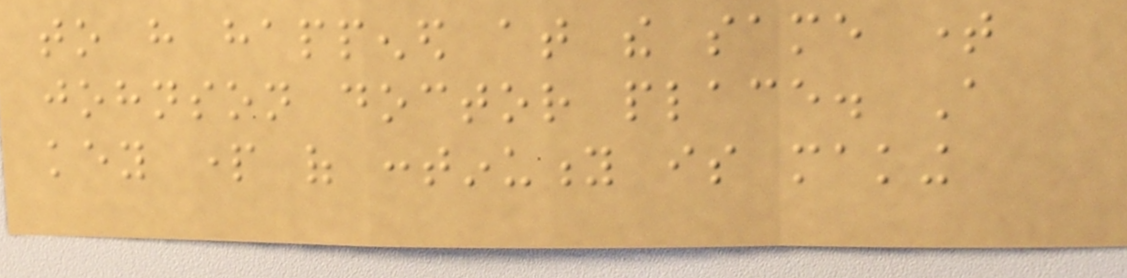to have happened at the same time
johnson doctor place. A
key part of continuity is making
